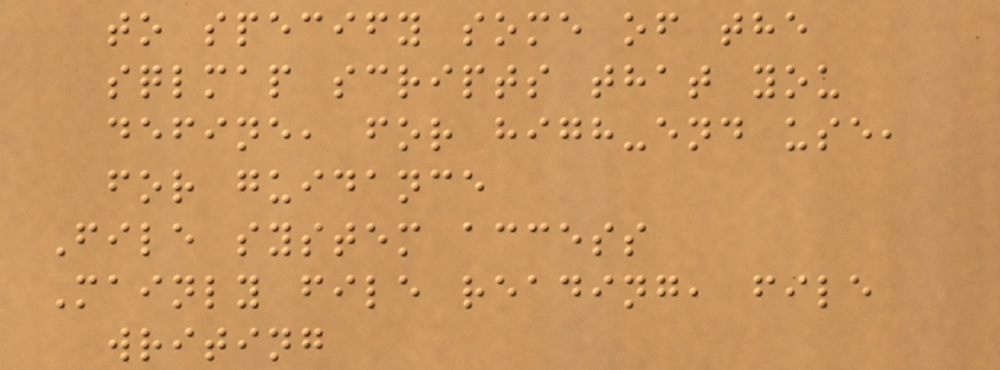to specify some of the
sqlmap scripts that you
define, for high-end use,
for guidance
File system access
Mainly file reading, file
writing
